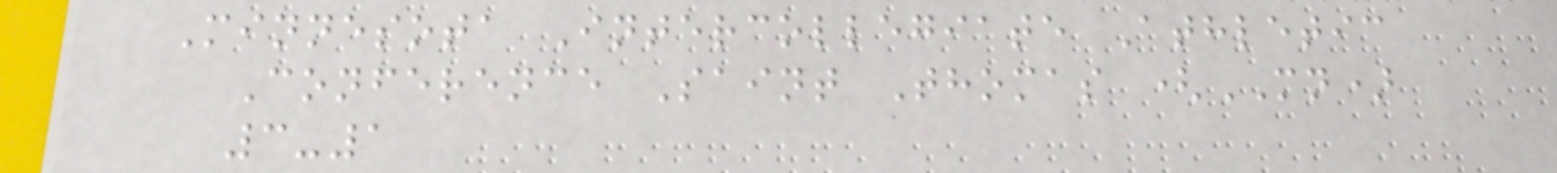Minnesota Intercollegiate Athletic
Conference Saint Thomas (MN)
3-1
